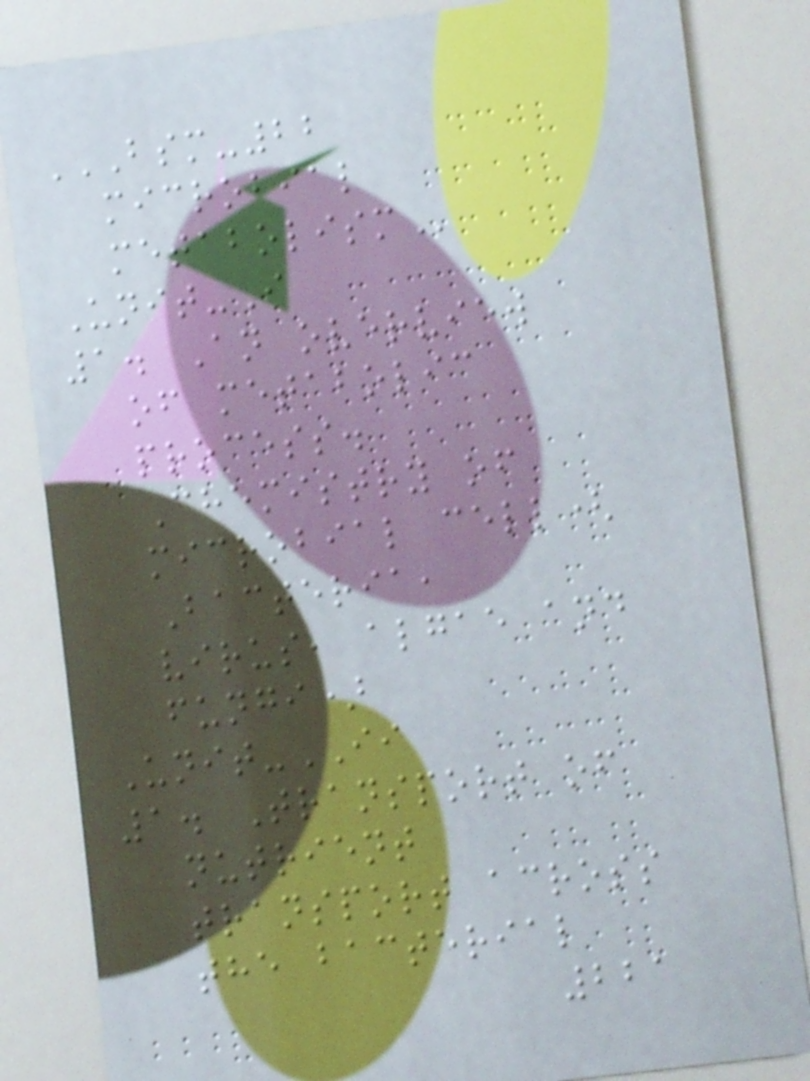BSM-22
MICROBIAL
METABOLISM
Unit-I
1. An overview
of metabolic
process.
Chemistry of
microbial cell(
Bacteria,
virus, algae and
fungi)
Unit-II
1. Transport of
nutrient
transport across
the bacterial
221
